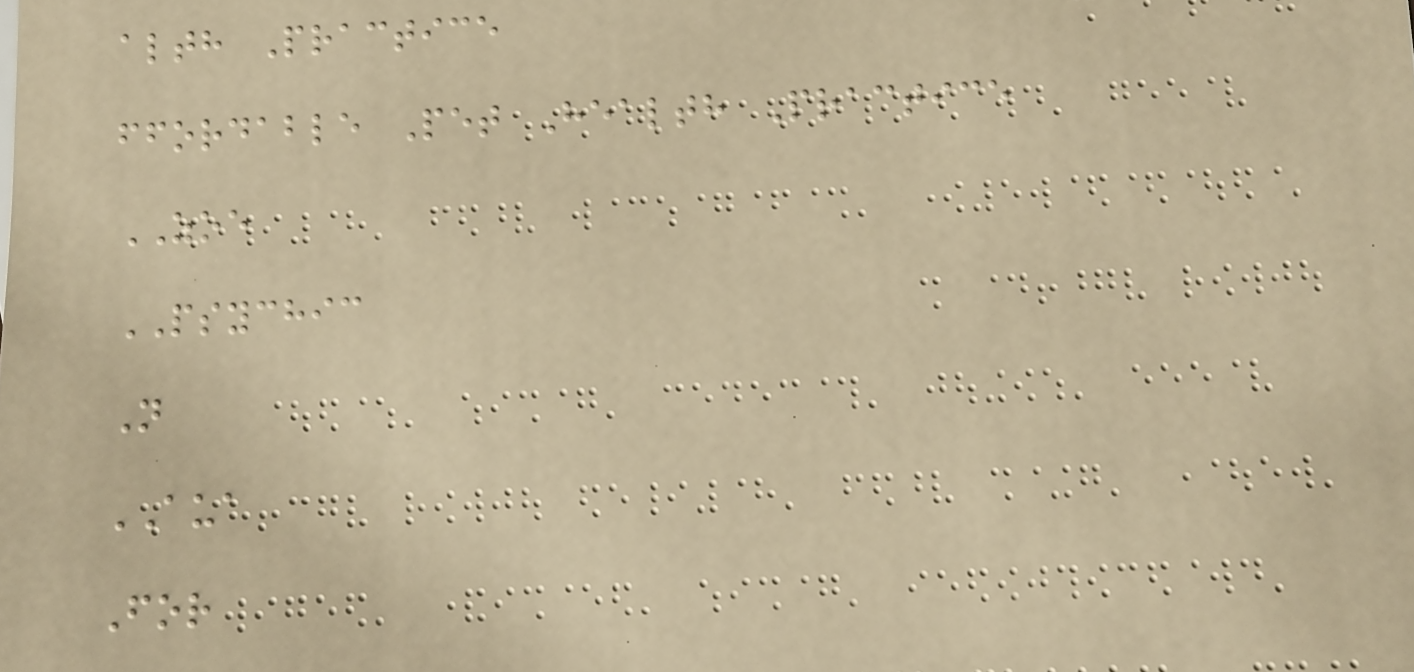alth Practice
ffordable Pet Health Practice
ZOE
PSYCHIC
N
AUA
For
